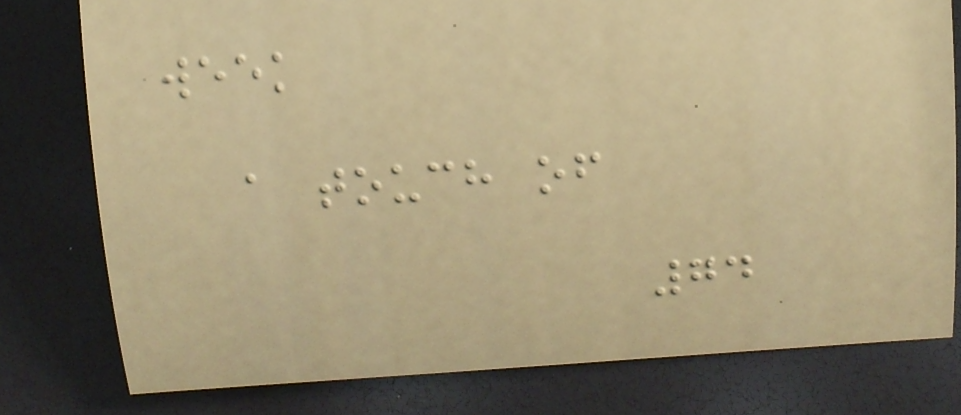week
a touch of
74
